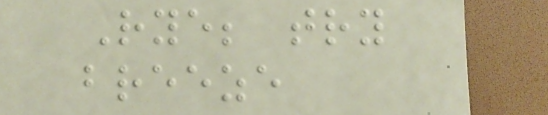Rye; try
breeze
